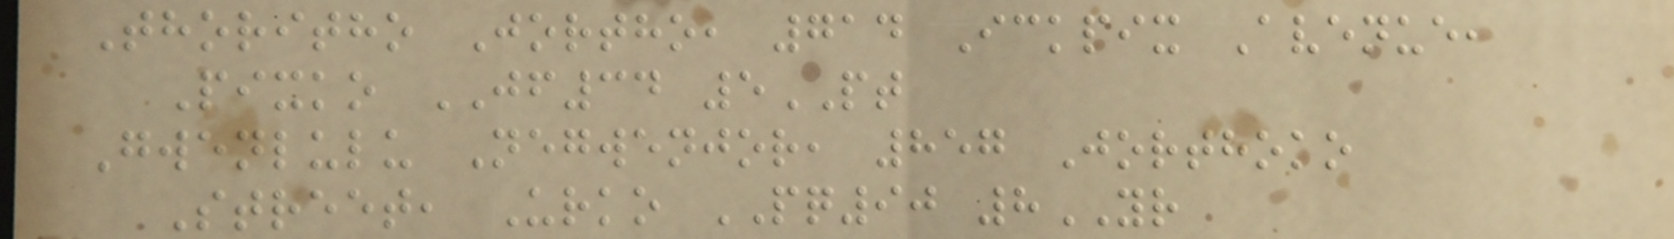Thoritho Jortho, 714 Ickpix Avenue,
Pixko JF34 5PT
Gwenlulu Negwenjor, 857 Jorthoko
Street, Urko PQ90 8YR
